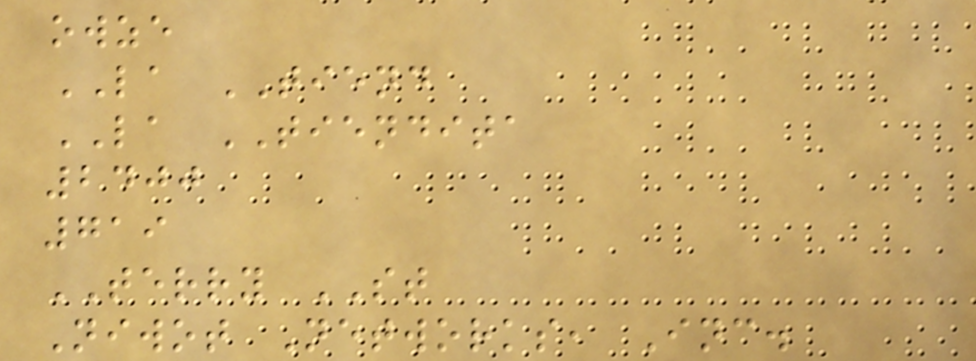owze
LA TIEND
LA TIENDITA
2400
719
TERRY ST
Niwot Networks, Inc.
